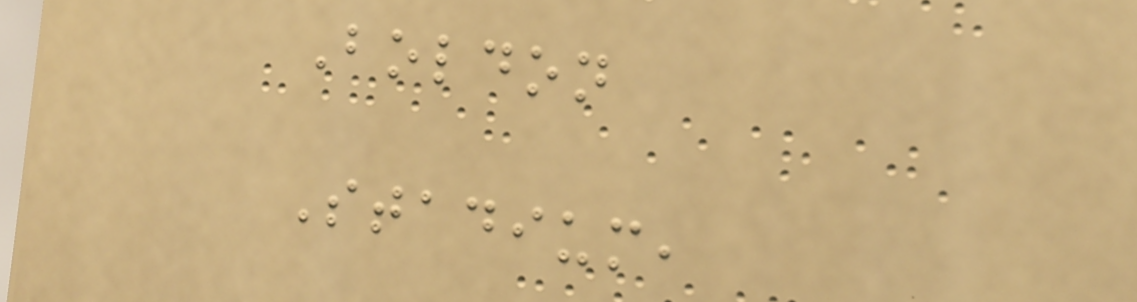Boldon
Stadium,
